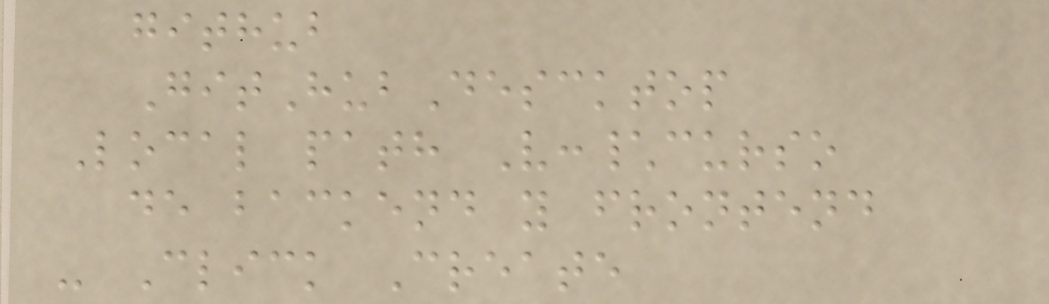github
GitHubDescktop
Local path V:\curso
de backend y frontend
- Click Create
